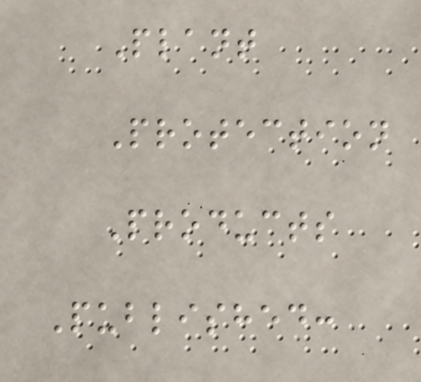Plant
Protection
Products
Published:
